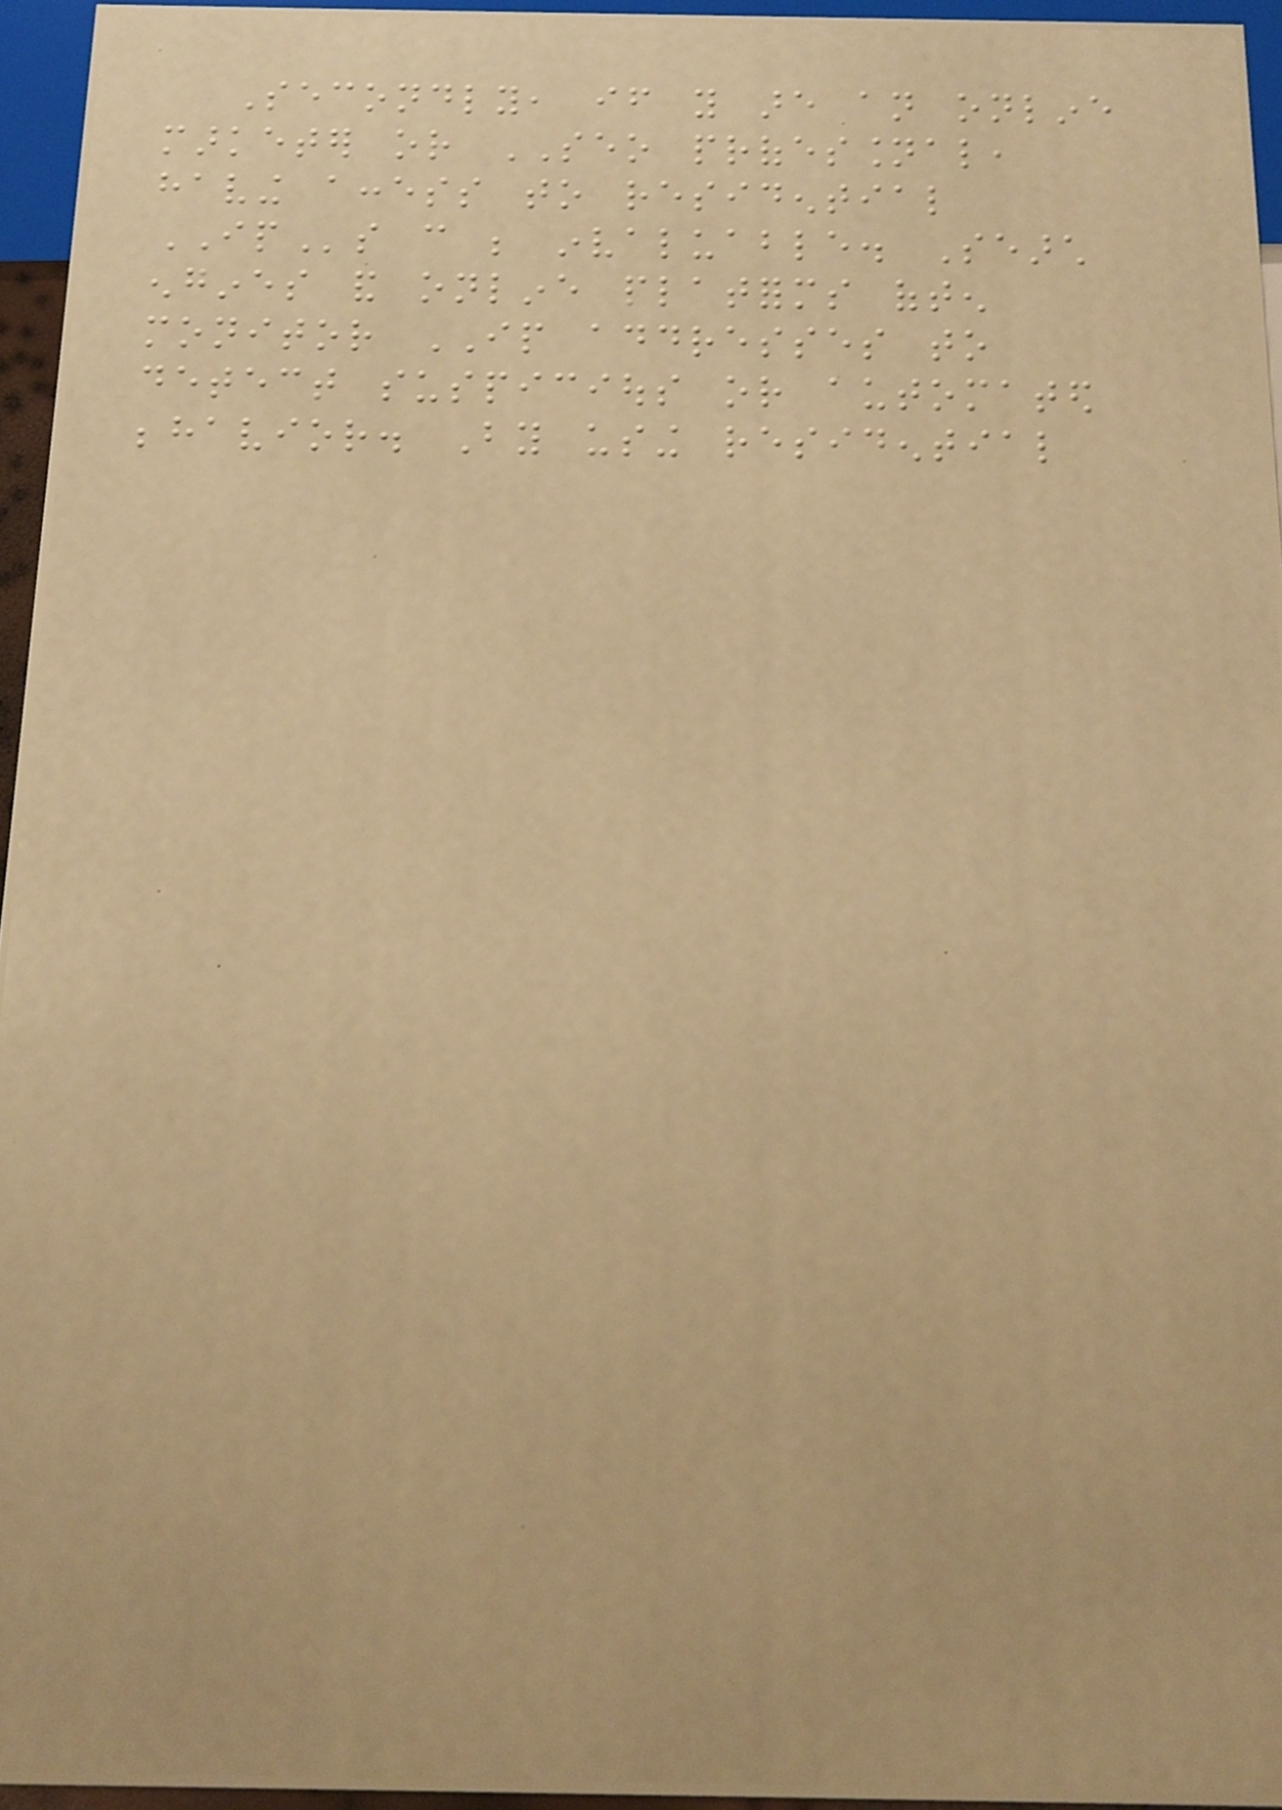Secondly, if you are an online
marketer or SEO professional,
having access to residential
IPs can be invaluable. Search
engines and online platforms often
monitor IP addresses to
detect suspicious or automated
behavior. By using residential
